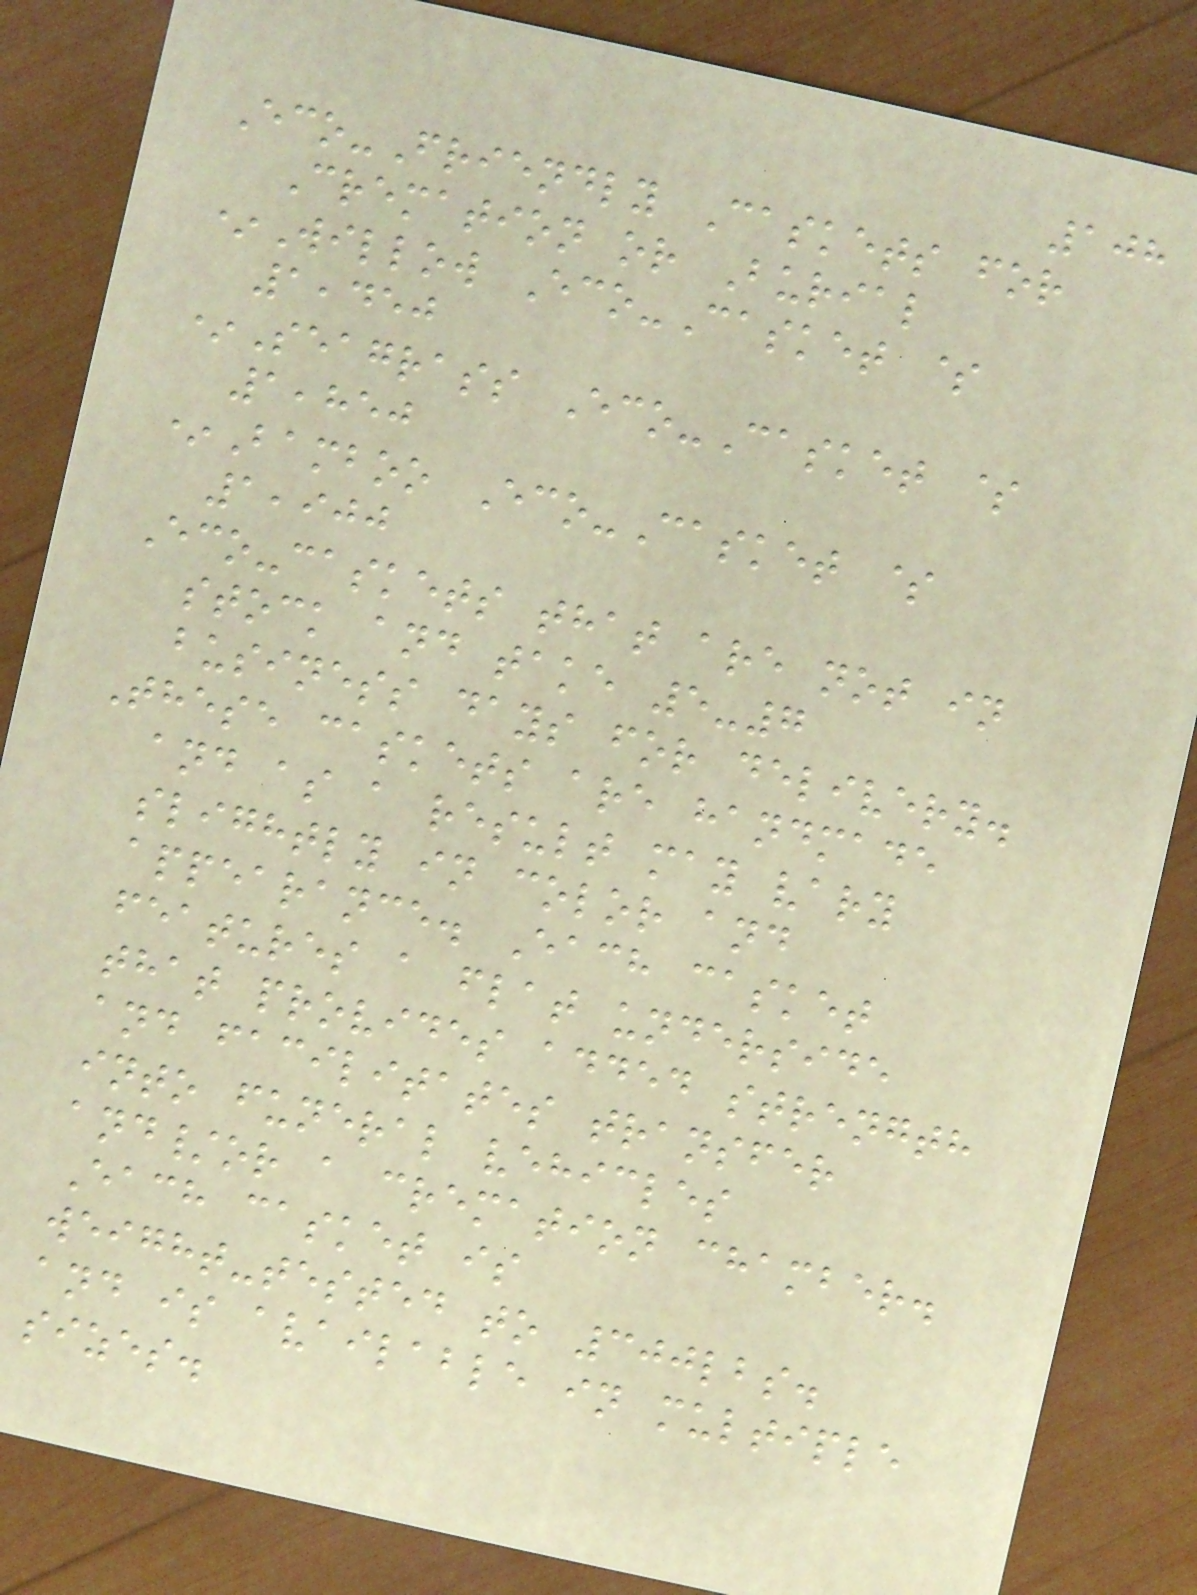108
Eco-Friendly Caskets for
Cremation or Burial
*Willow Eco-Casket $
1,450
*Seagrass Eco-Casket $
1,850
*Bamboo Eco-Casket $
1,900
Eco-caskets that are not in
stock and take 5-7
business days for delivery.
These caskets are handmade
and as a result may vary
slightly in color and
appearance. Each casket
features a flat underside
that provides added strength
and facilitates transfer
into funeral vehicles
and/or a cremation chamber.
Each casket is
weight-tested to 300lbs.
and is available in multiple
sizes.
